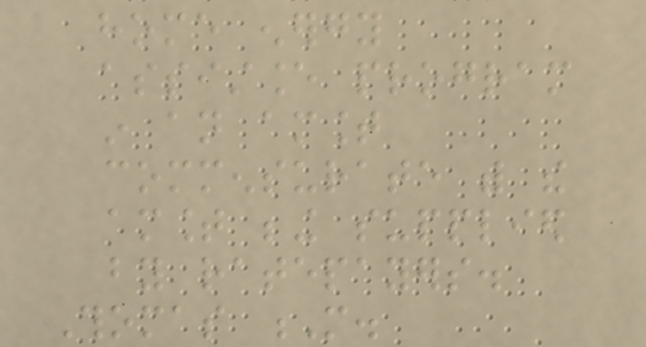home energy
assistance program
in an amount
commensurate with the
amount being supplied
by ratepayers.
Thomas M.
